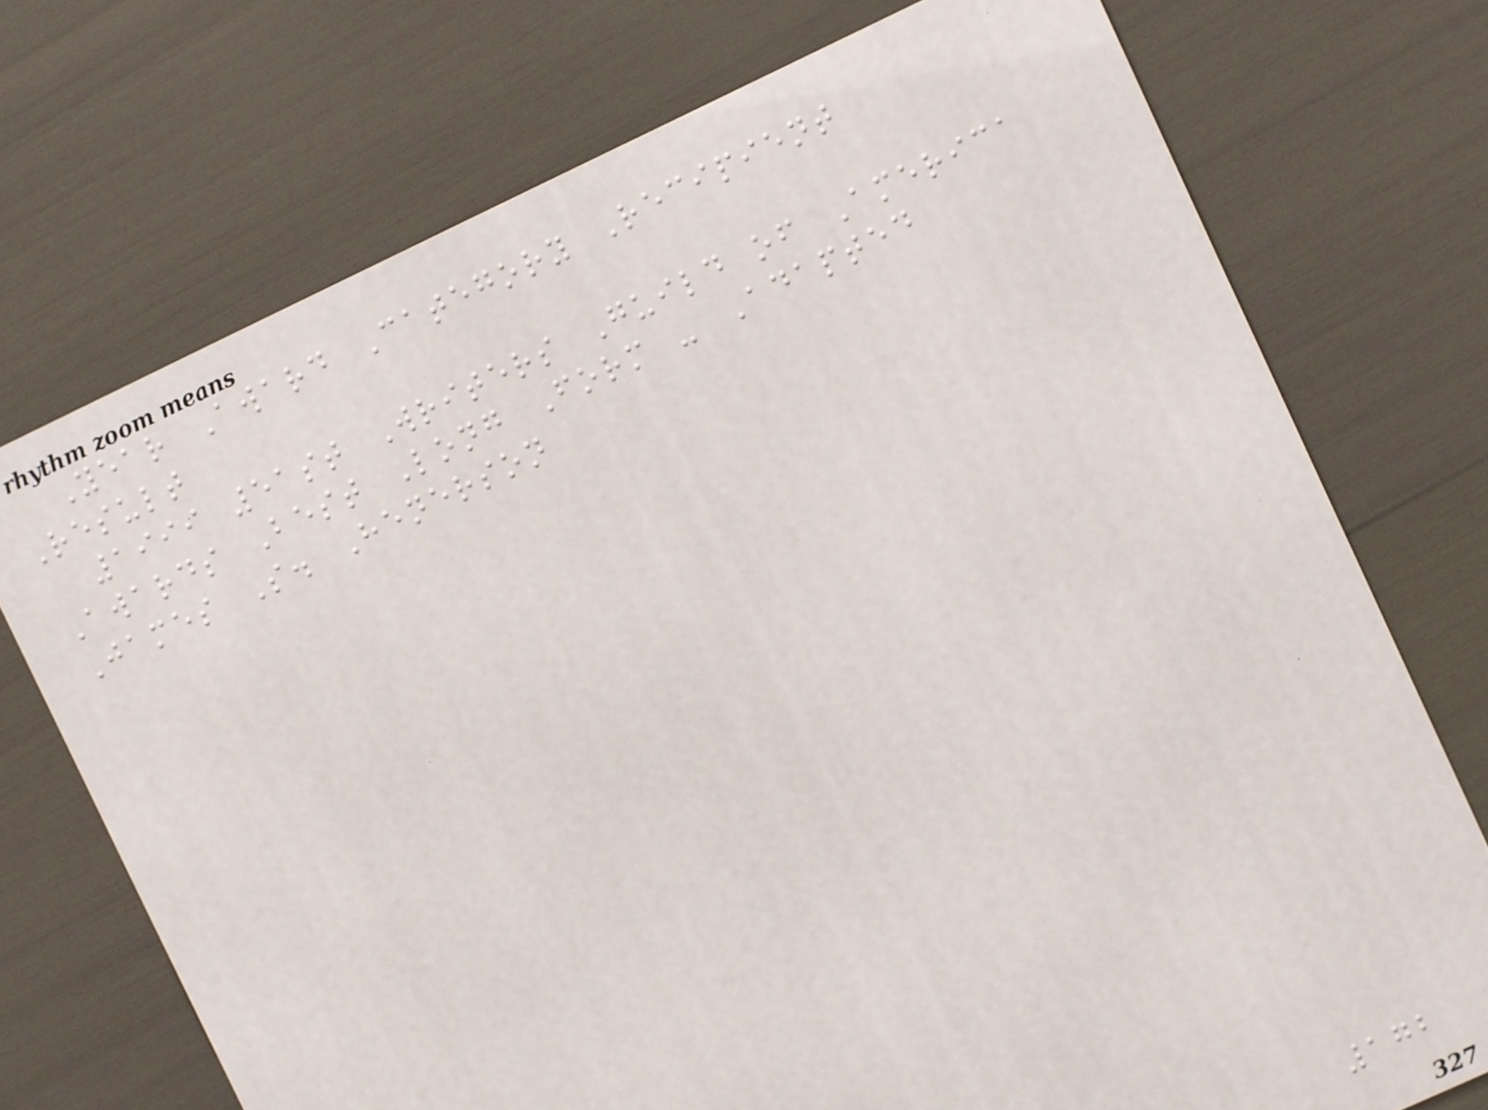Year Award Category Recipient
Result
1999 51st Writers Guild of America
Awards Best Long Form - Adapted
James S. Henerson
172
